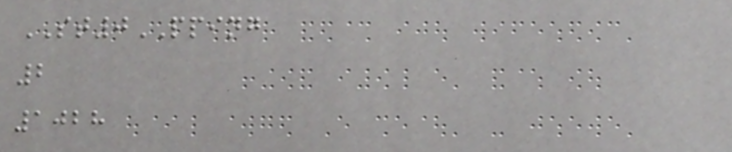ST0PPING
2
1028
